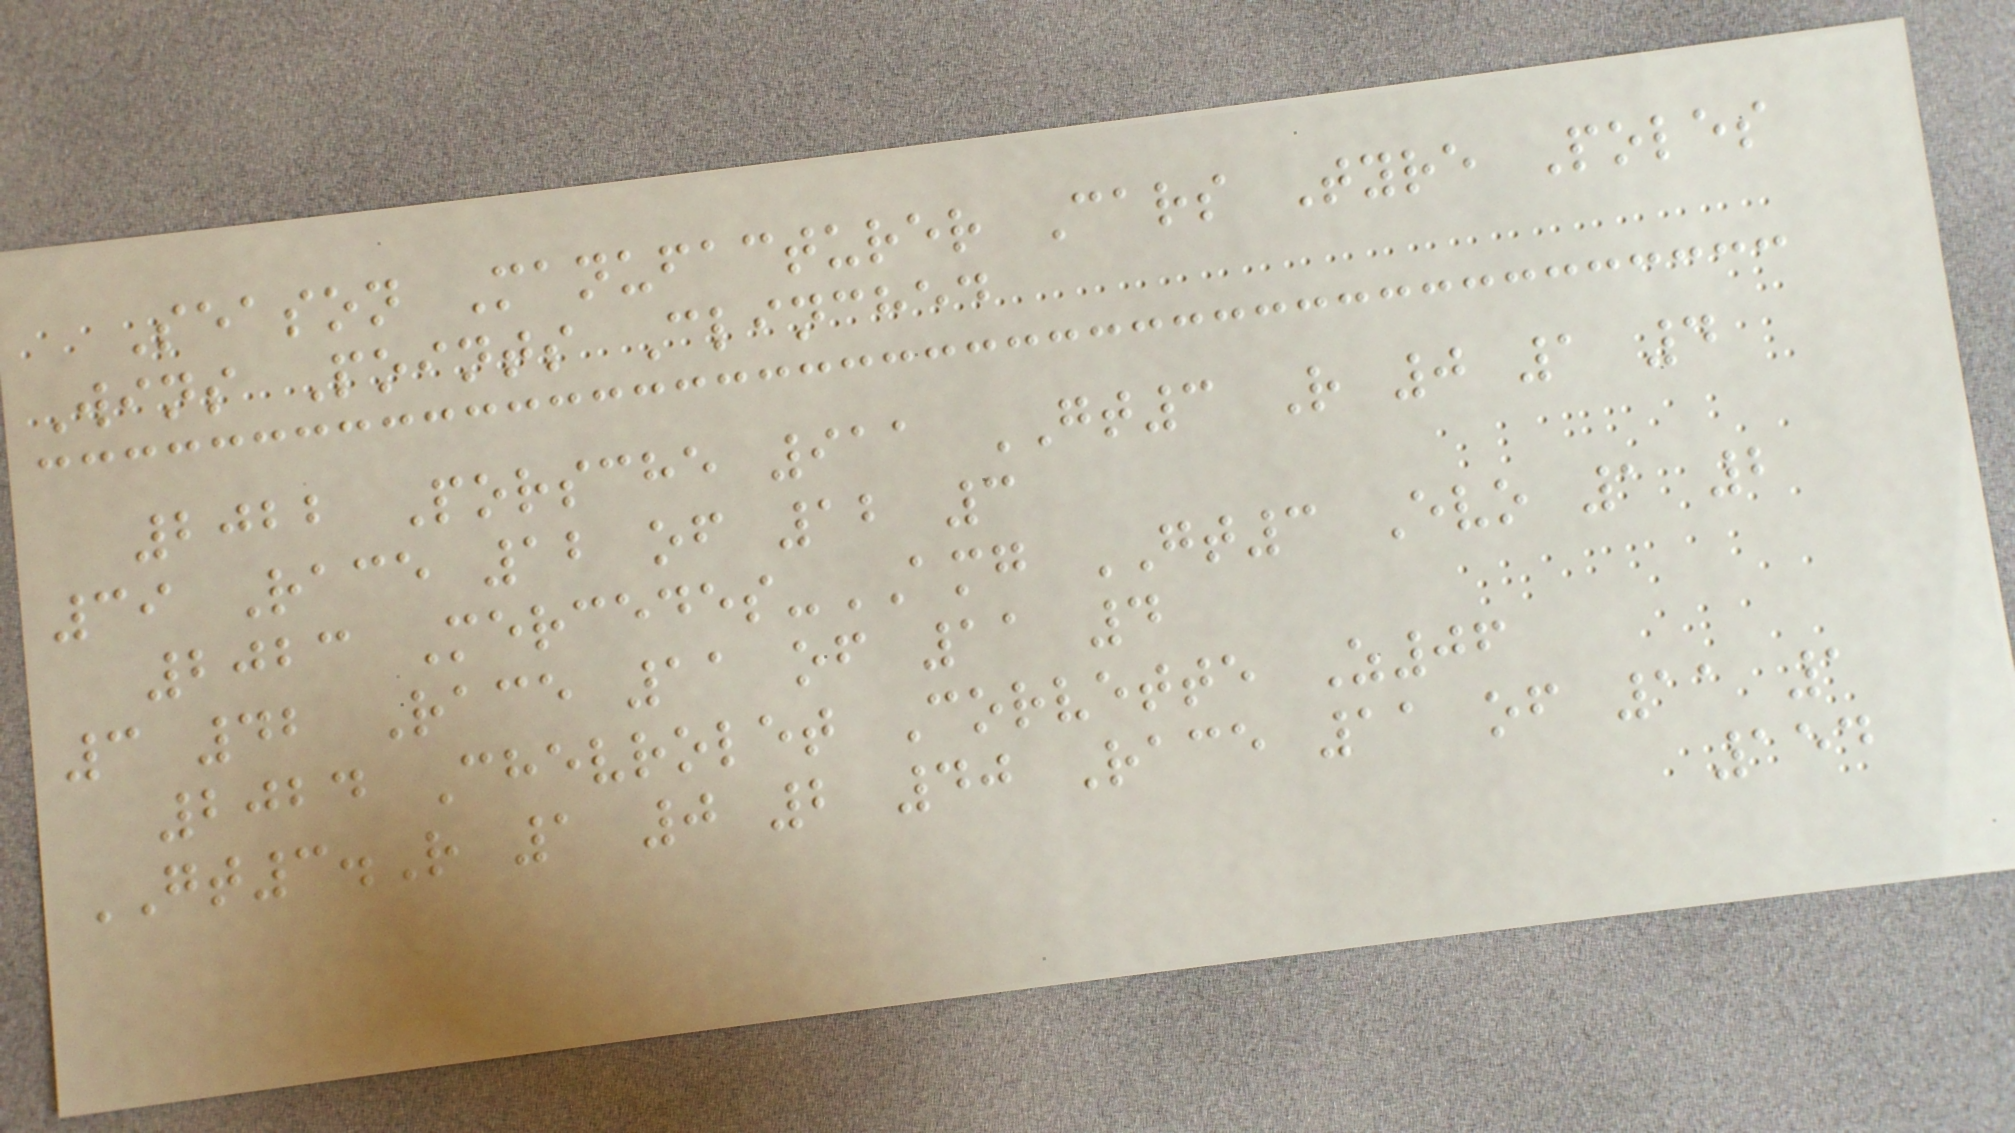Season Manufacturer Cars Tyre Poles
Wins Points Clinched
2022 Porsche 911 GT3 R 0 1 4
39 Race 12 of 12 3
2023 Mercedes-AMG GT3 Evo 1 2
3 42 Race 11 of 11 4
2024 Chevrolet Corvette Z06
GT3.R 1 0 2 40 Race 11 of 11 1
154
